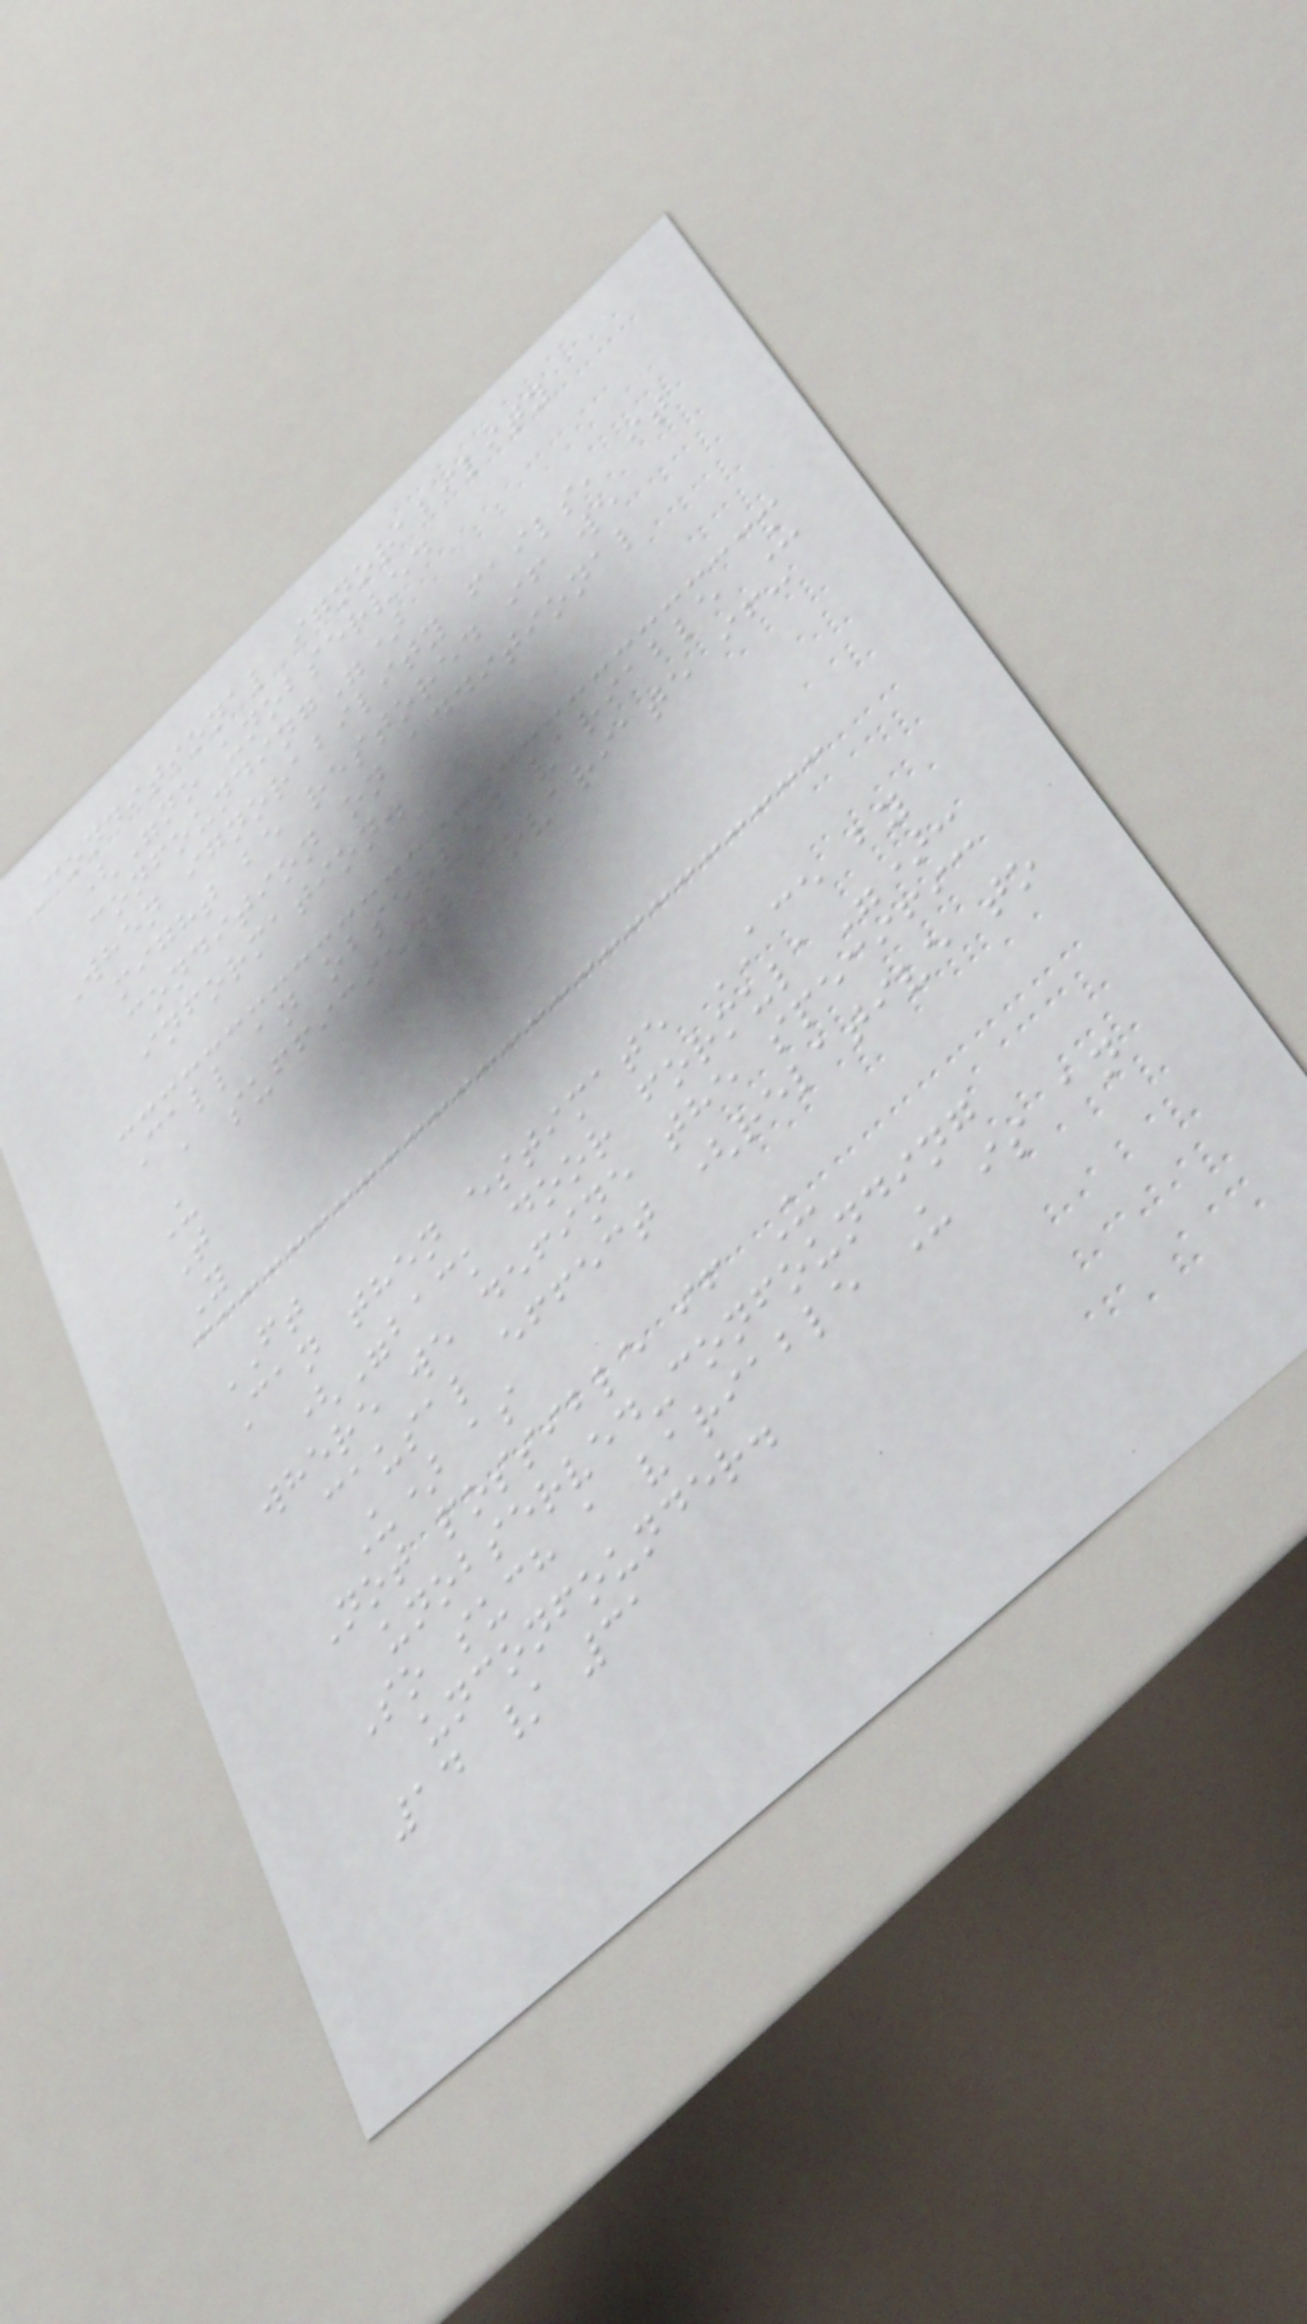Conditional ignorability
("no unobserved
confounding")
When ignorability fails, it
might be restored if we
condition on additional
information.
Call an observed variable U
a sufficient covariate if:
U
T
Y
FT
Can then estimate ACE by
("back door formula"):
where we define the specific
causal effect (relative to
U) as
Not possible if U
unobserved-confounding
So such a variable U is an
unconfounder.
14 / 31
